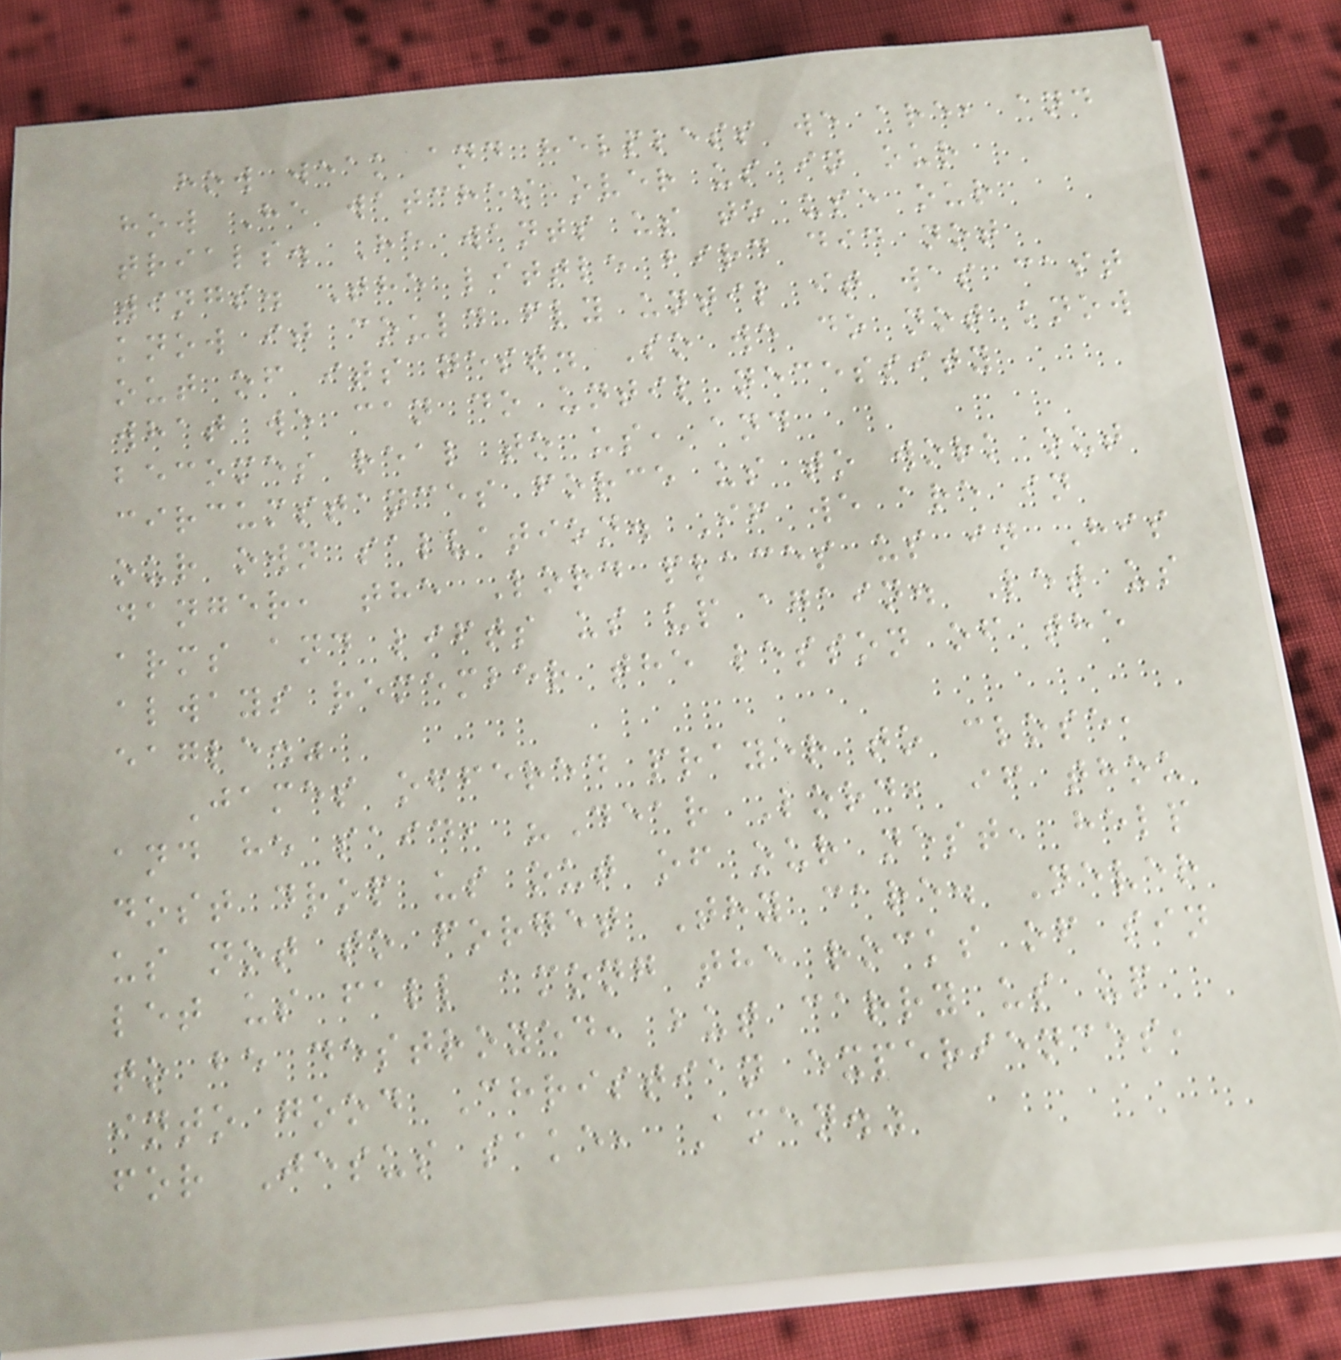how weak and helpless we are, and
how He watches over us in our
trials. He wants us to use our
wings. The little bird did not
know it could fly until it was cast
out of its nest. So we do not know
what we can do until necessity
becomes real to us, and
circumstances force us to work out
our own salvation. If we are in
danger, the Lord places us in His
arms and lifts us up again. Let us
always remember the lesson of the
eagle."
James offered prayer to close,
and he said, "Dear Lord, if thou
dost drop us out of our nest, help
us not to forget Thy care. Never
let us fall among the rocks of sin
to be destroyed, but carry us up
into good Christian experiences,
for Jesus sake, Amen."
